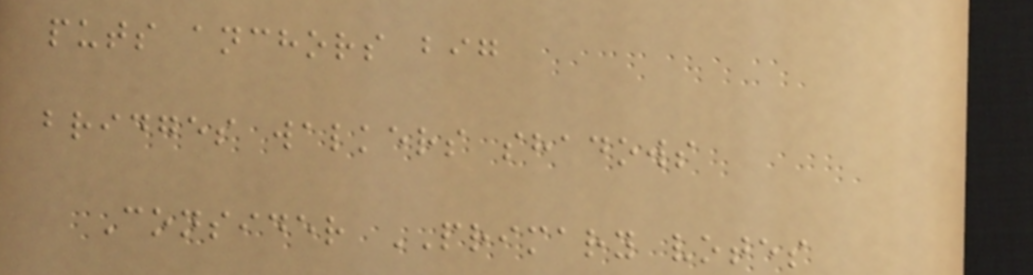puts anchors big
bridges walkers shadows
Consider PRIMARY votes
